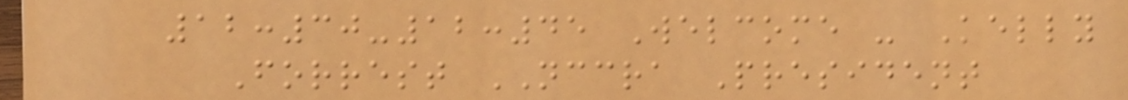12:30-12:45 Welcome - Kelly
Forrest NCCRA President
